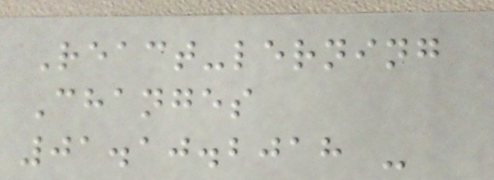React-lerning
Changes
01.10.2018 -
